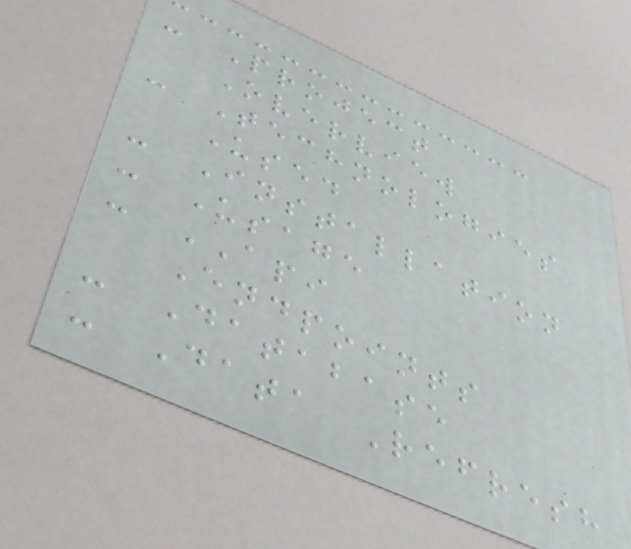- Project
Overview
- Technologies
Used
- Installation
- Usage
- API
Endpoints
- Database
- Data Refresh
